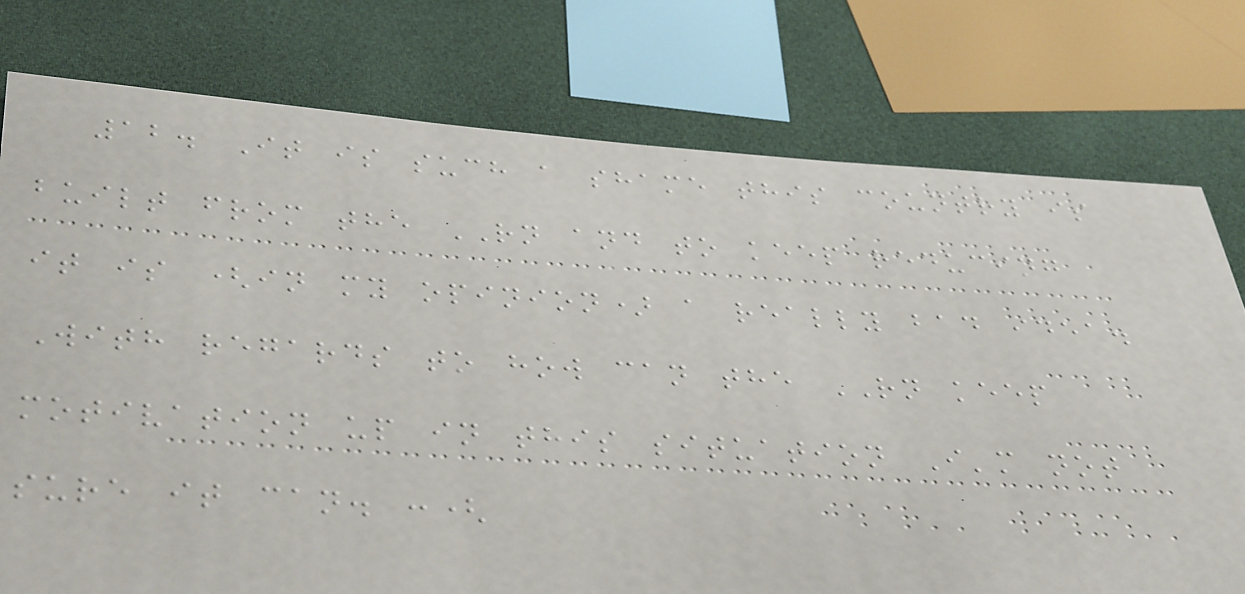12. It is such a shame this country is
built from the RN and to keep reducing
it is (in my opinion) a really bad idea.
With regards to how can the RN keep
motivation up in this situation I'm not
sure it can. :(
